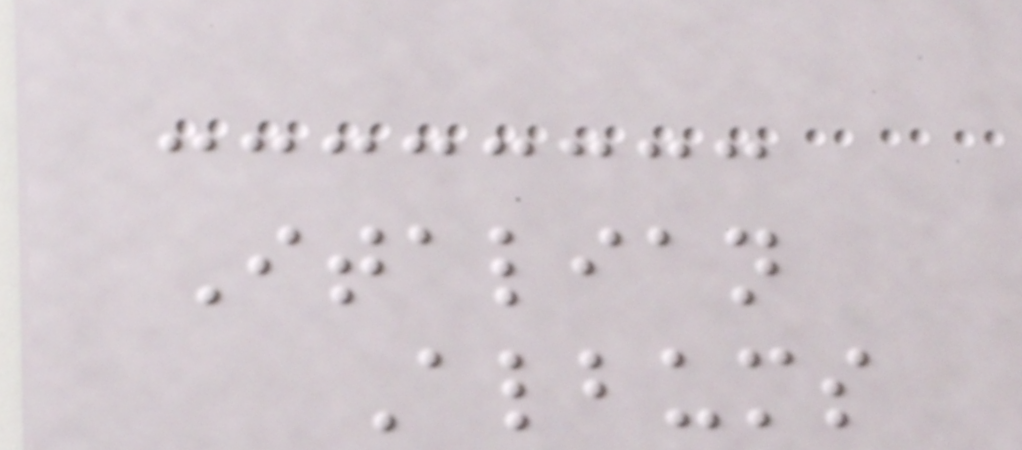Italian
Albums
